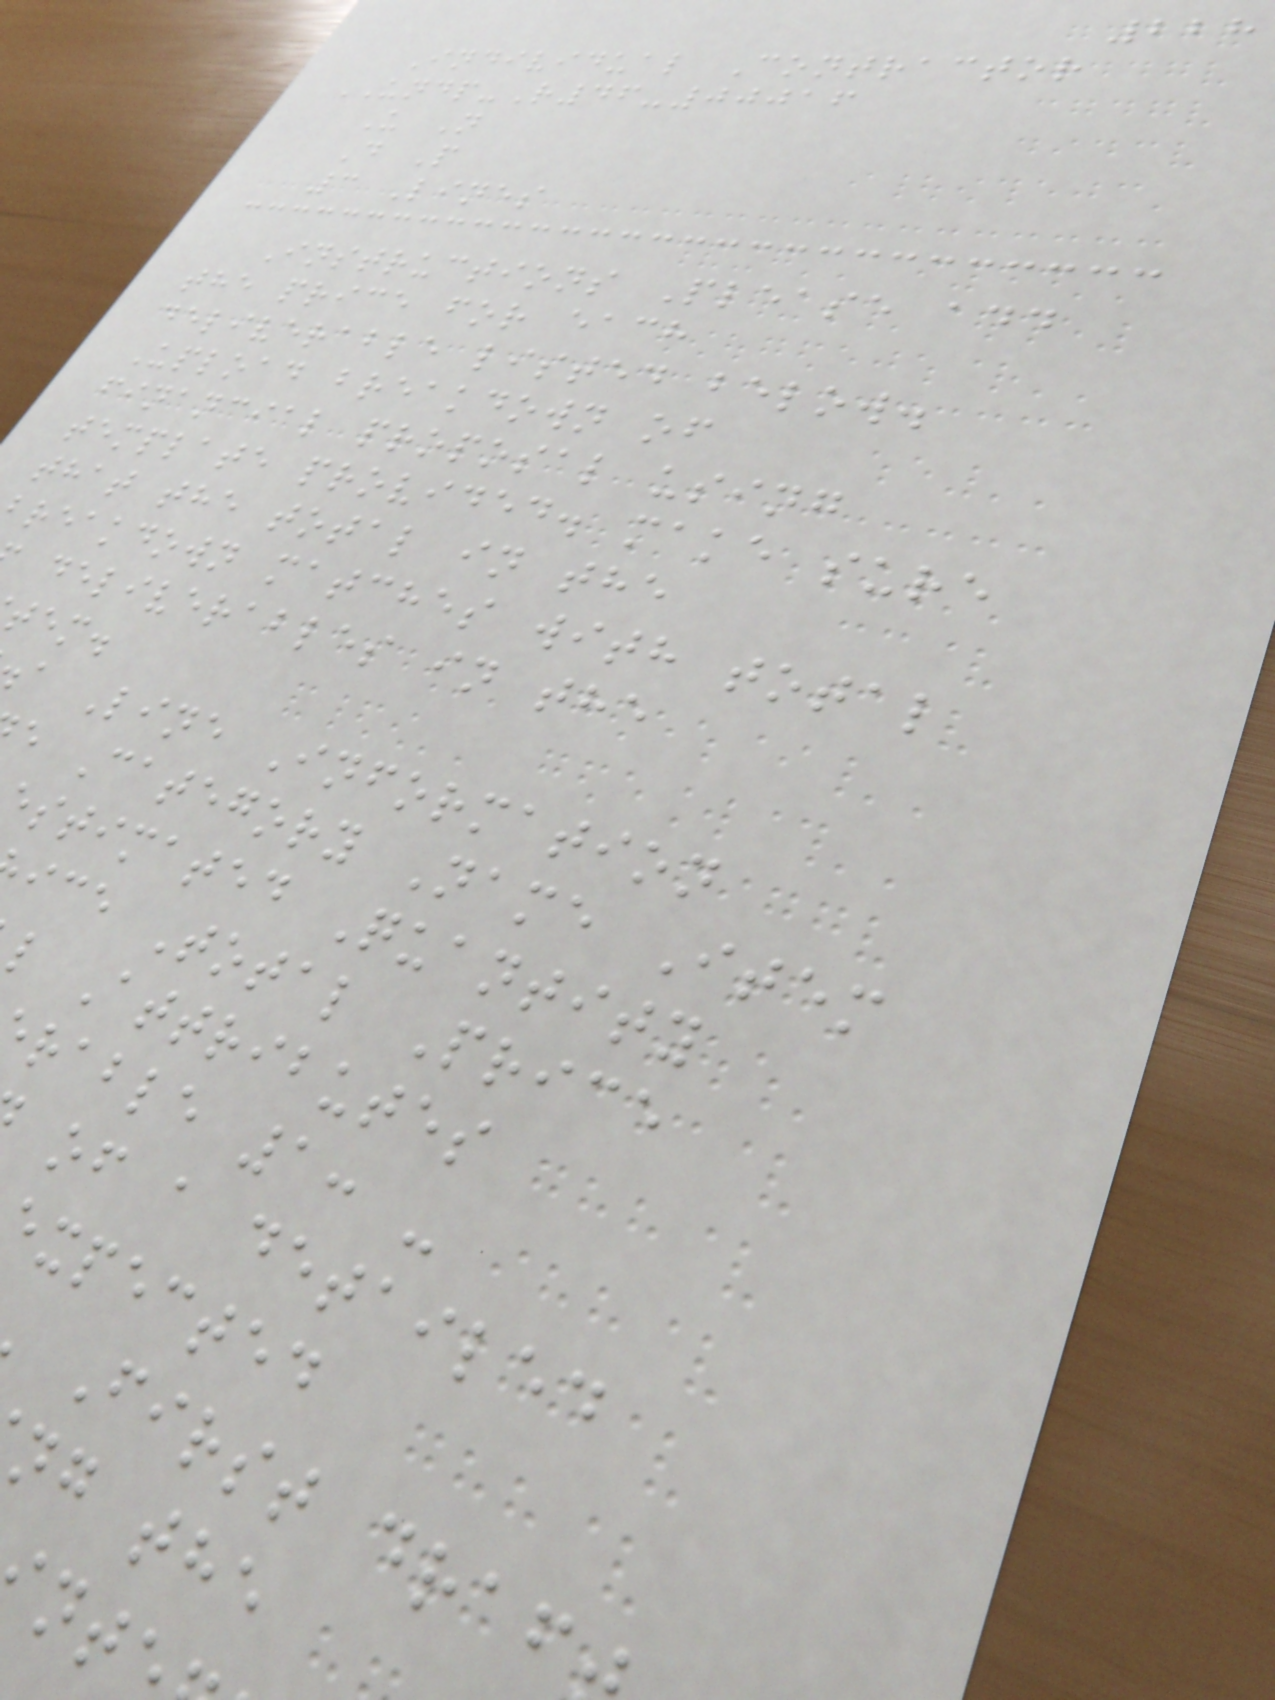228
Individual Contractor
UNDP-R46-00016
U N
D P
3 Lines
Instructions Please add
the price for each
deliverable listed below.
Upload breakdown of
financial proposal using
template provided. make sure
that the total in the
reakdown matches with total
deliverables in the
tem.
a Line Information
e Category Name Item
stimated Quantity
ice Total Price
l Attributes
rable 1: -
of a detailed
xpected
First draf
ng the
